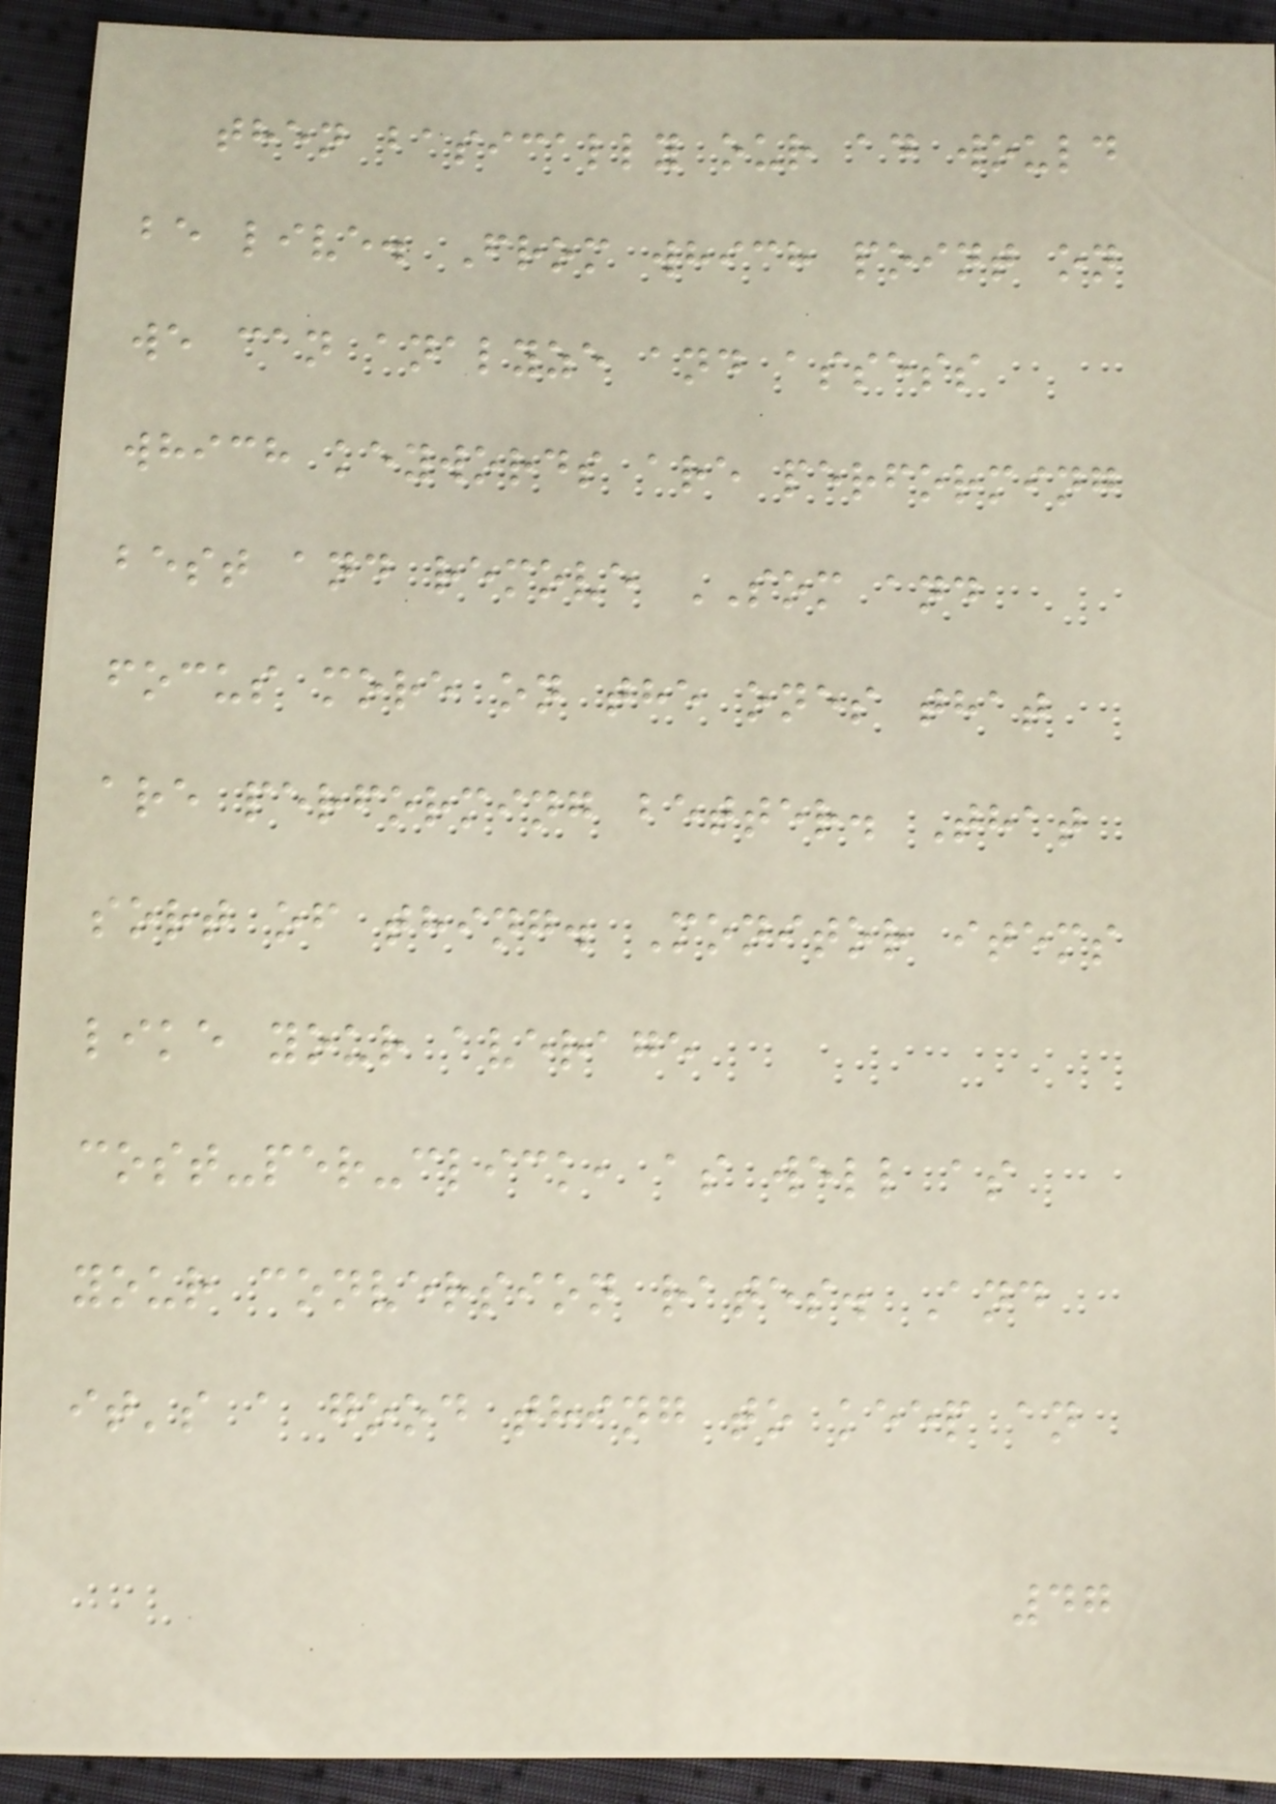then basically our ad would
be live. From which point on
we can analyze and assess
which keywords are performing
best and remove SOM and
focus more on the ones that
are performing better. That
sort of thing. Monitor items
like your average
cost-per-click, as well as
your conversion rates. And
it's a good thing to keep an
47
